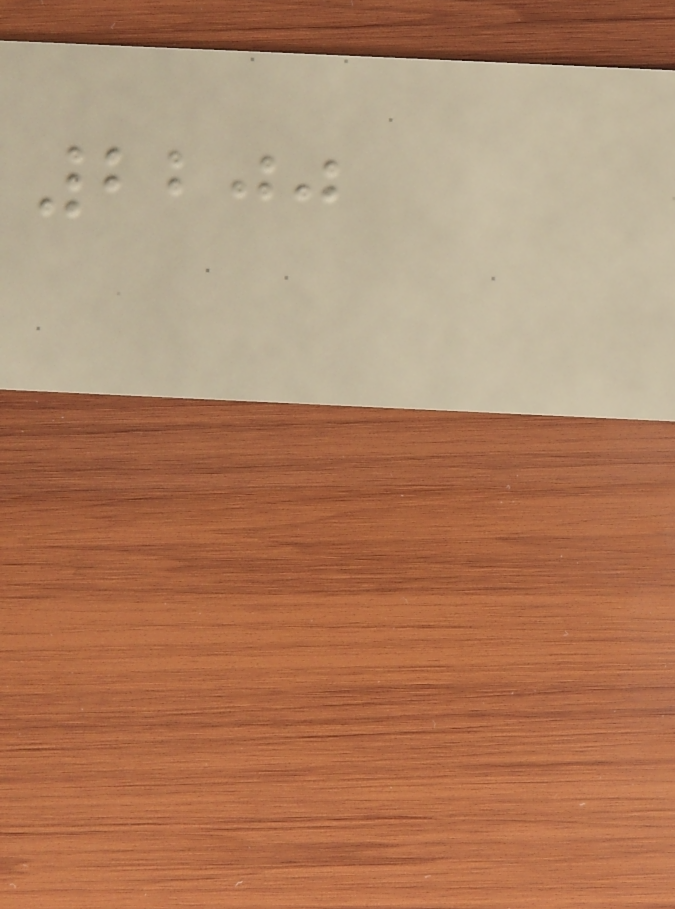2200
